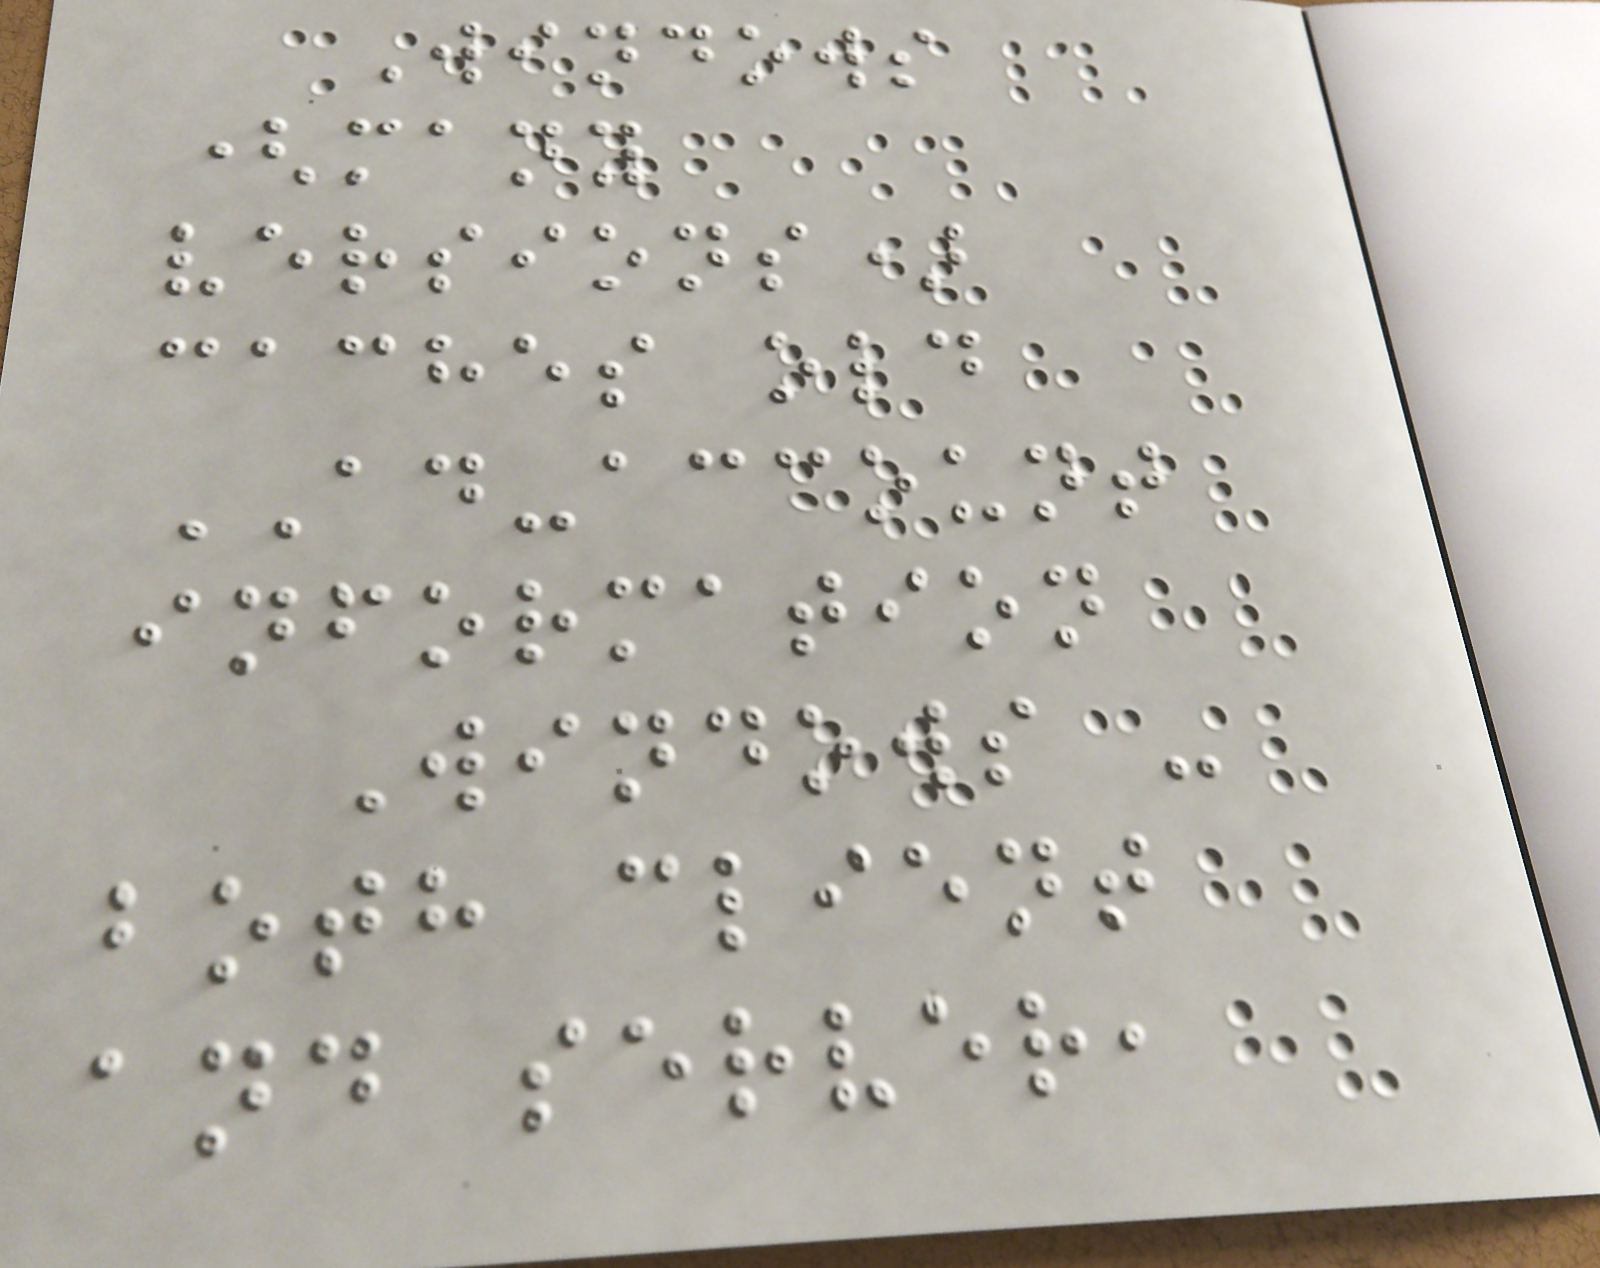Windows
(many
versions)
caches old
AD-account
information
Windows -
both client
and server,
